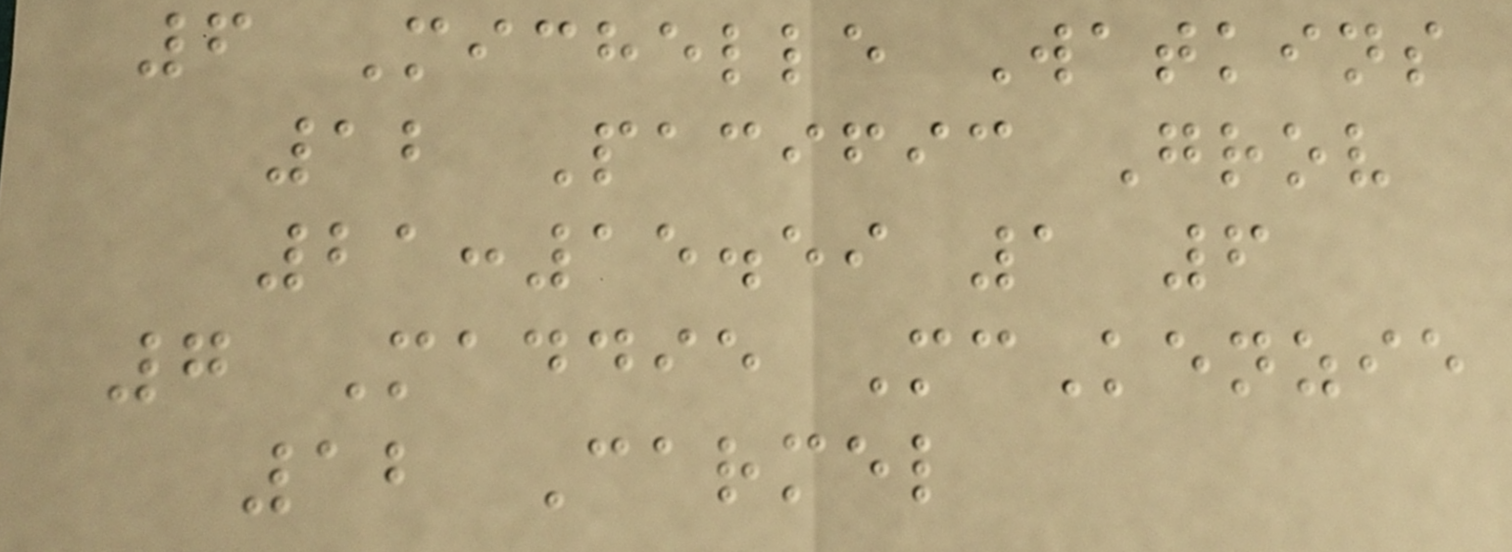6 Michelle Watkins
12 Pacific Grov
21:15.59 1 6
7 Maddie McKenzie
12 Carmel
